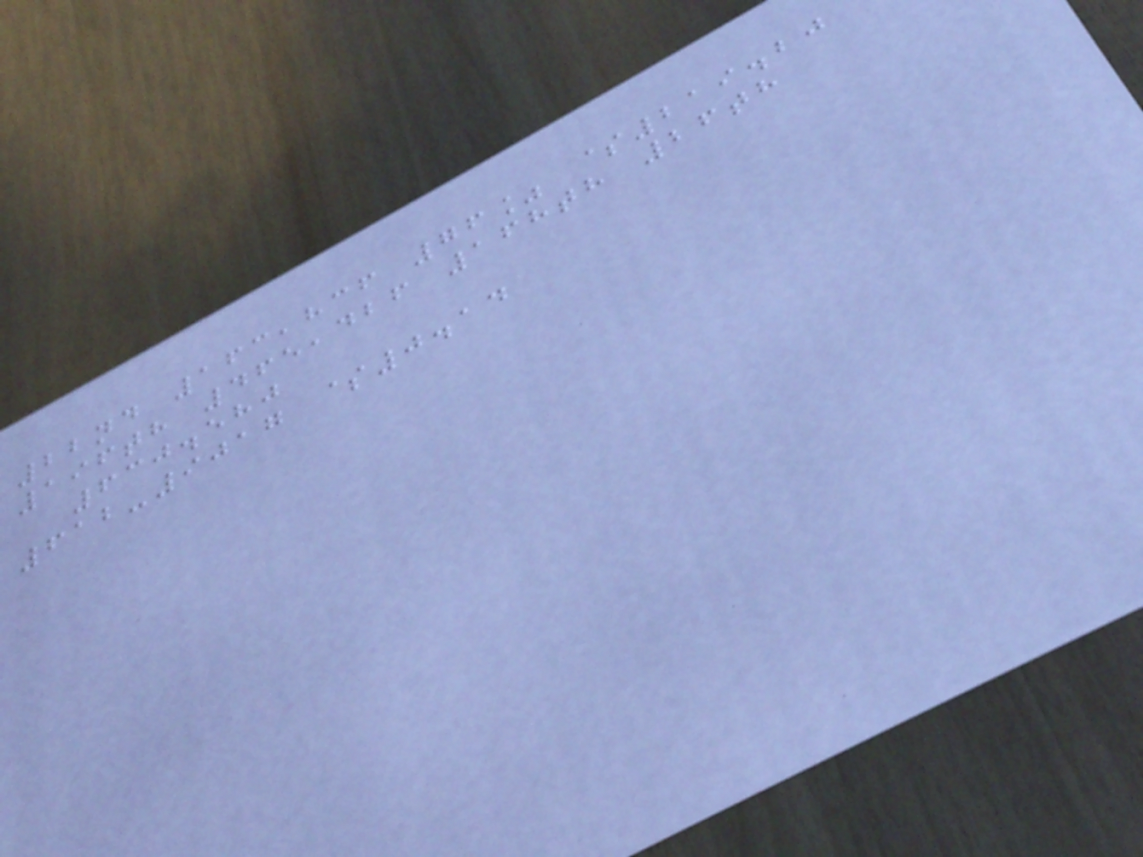22nd 163,836 76% $219.20
196th 465,426 168th 26th
630.580
612-9017 $0.14
